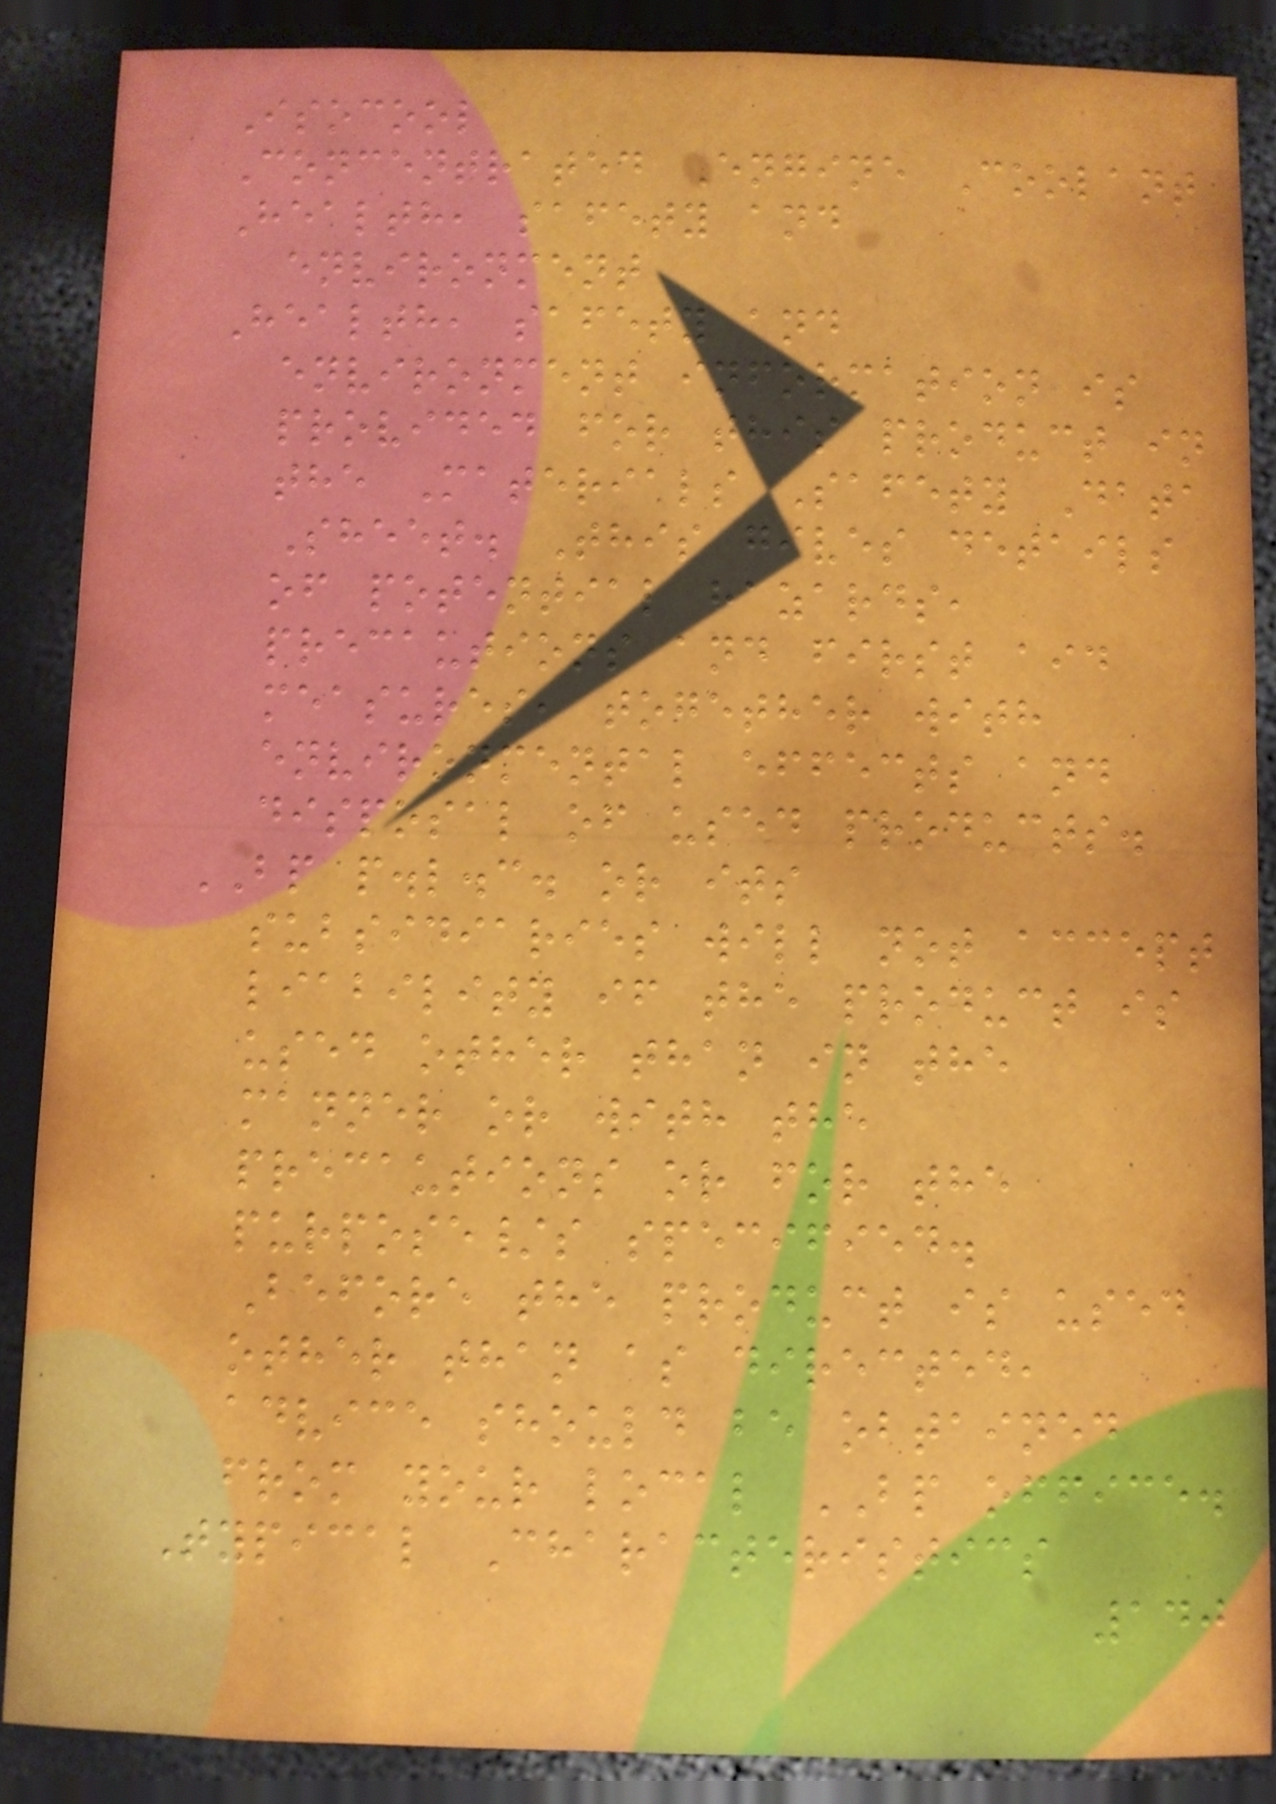Isocool
Concentrated Engine Coolant
Health, safety and
environment
Health, safety and
environment information is
provided for this product in
the Materials Safety Data
Sheet. This gives details
of potential hazards,
precautions and first aid
measures, together with
environmental effects and
disposal of used products.
BP p.l.c. or its
subsidiaries will not accept
liability if the product is
used other than in the
manner or with the
precautions or for the
purpose/s specified.
Before the product is used
other than as directed,
advice should be obtained
from your local BP office.
Typical Characteristics
140
